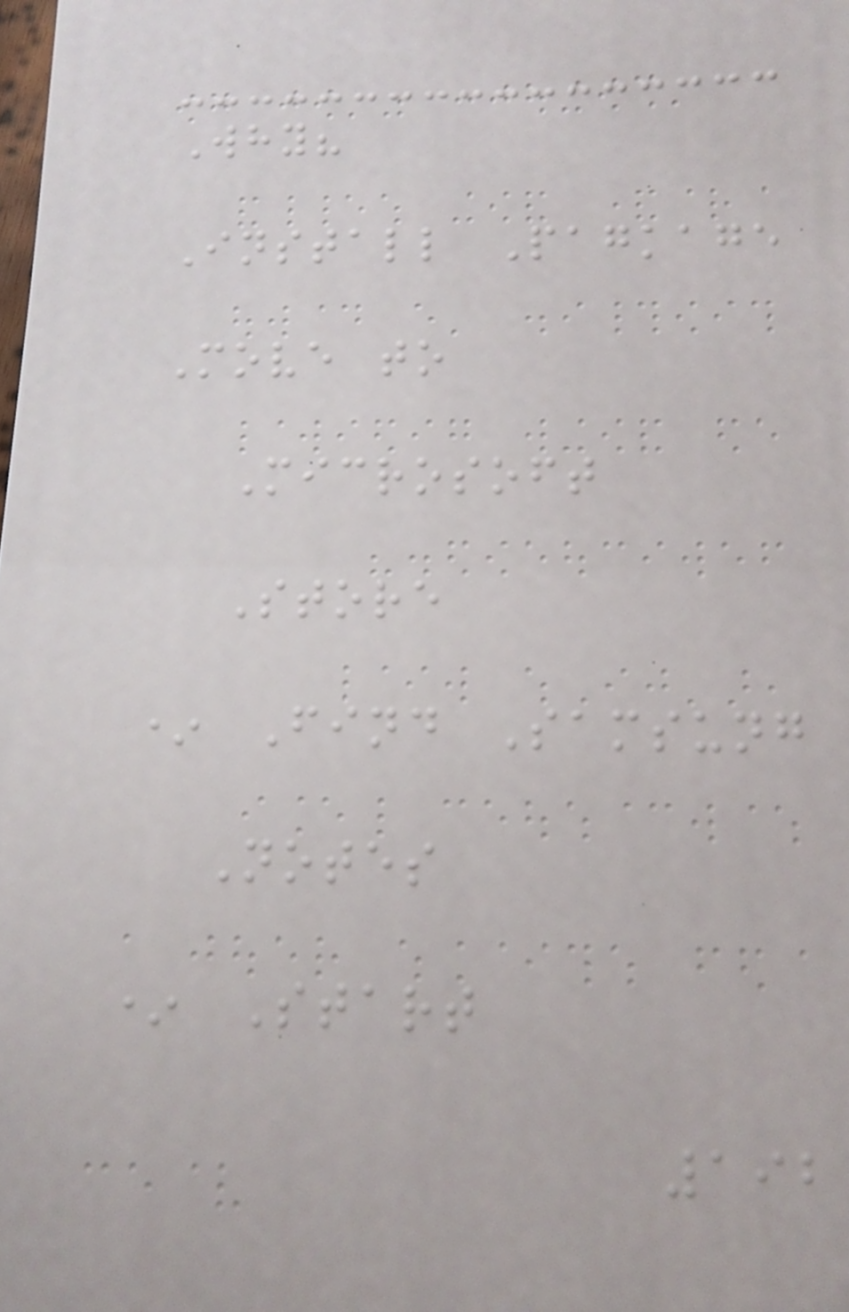Why?
Install Pagkage
Move to
Microsoft
Store
* Find Samsung
Notes
* Start
192
